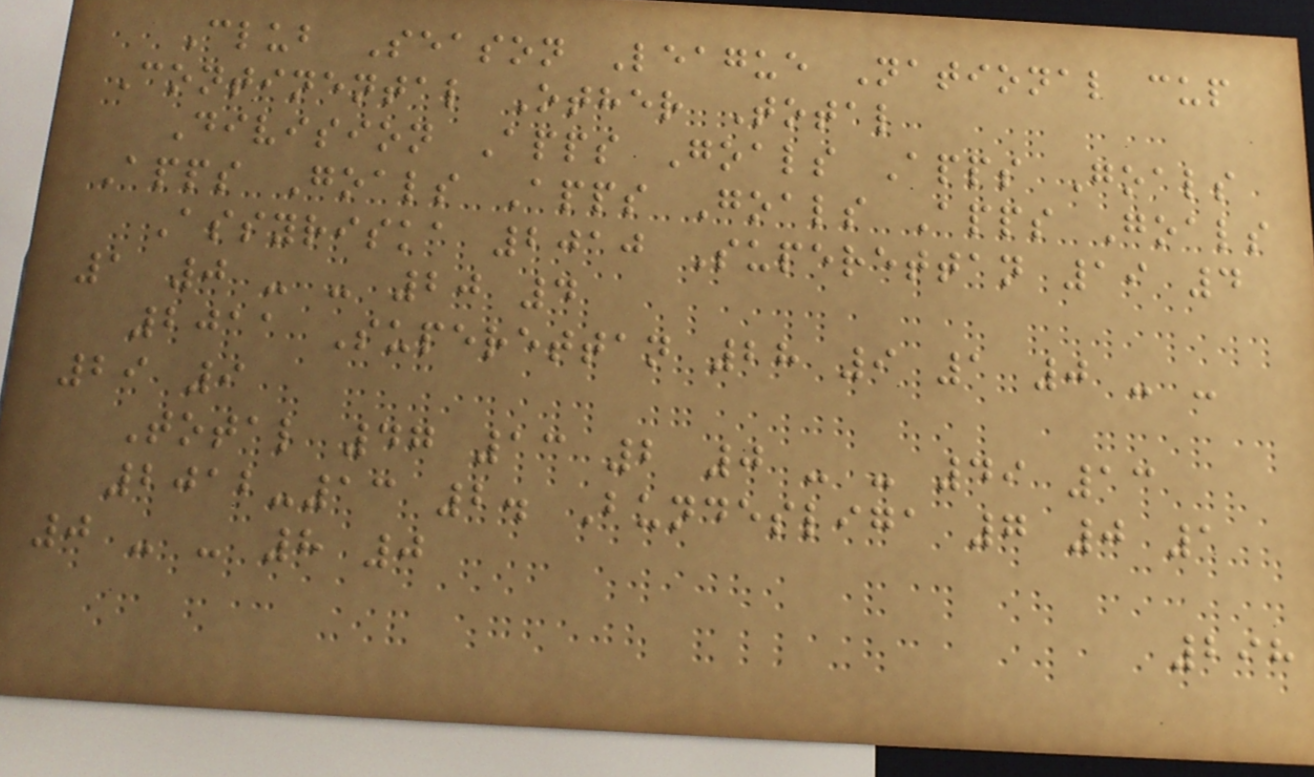Club Season League National cup
Continental Other Total
Division Apps Goals Apps Goals
Apps Goals Apps Goals Apps Goals
Assyriska 2010 Superettan 19 4
1 0 - - 20 4
2011 Superettan 28 9 1 0 - -
29 9
Total 47 13 2 0 - - 49 13
2012-13 2. Bundesliga 7 0 1
0 - - 8 0
298
